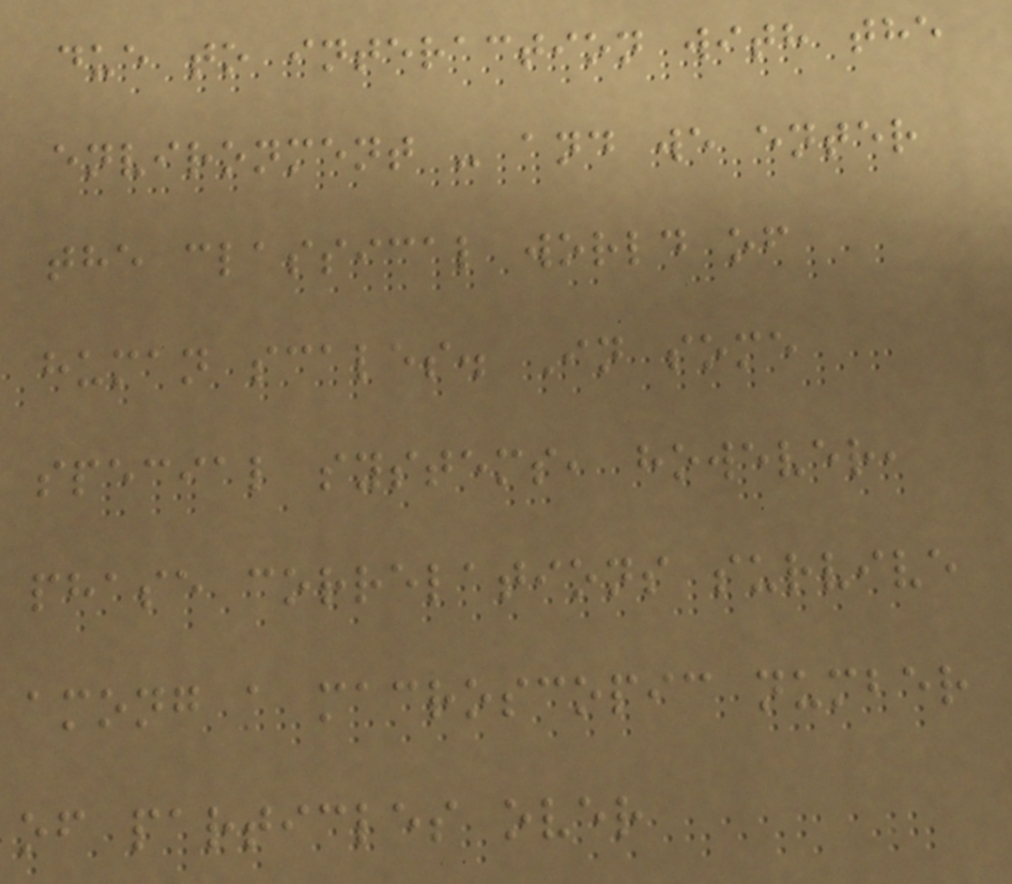due to interaction with the
environment - and we enter
the classical world of
human scales. In some
special systems, however,
phase correlations survive
among a macroscopic number
of particles over
